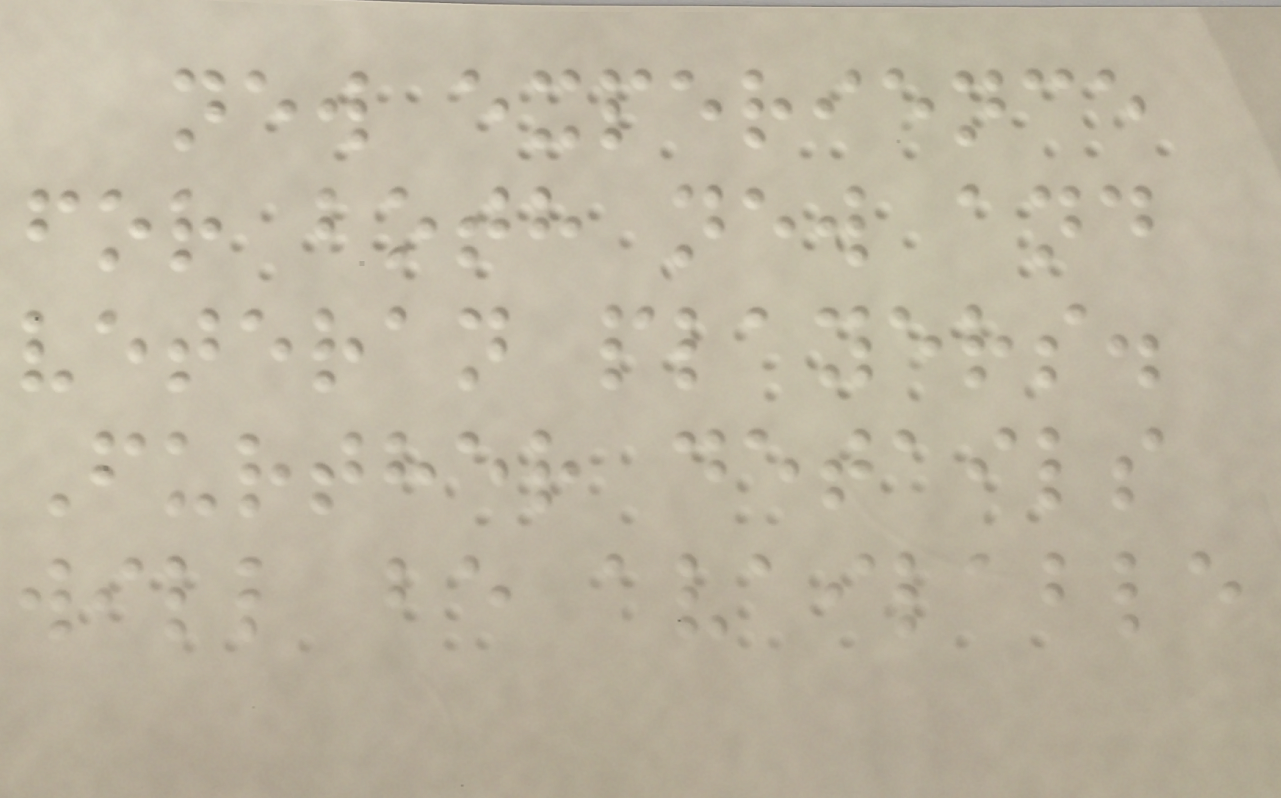new experience
for both new and
veteran players.
Further details
will be available
